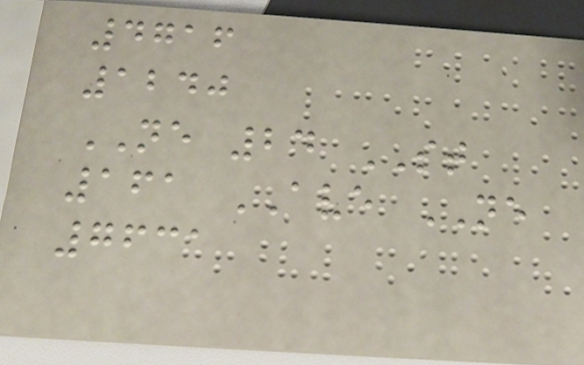4716
1240
NE 24 ST
161 AVE NE
7631
